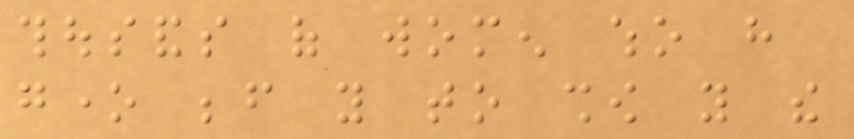thousands of women who have
gone before you to show you the
